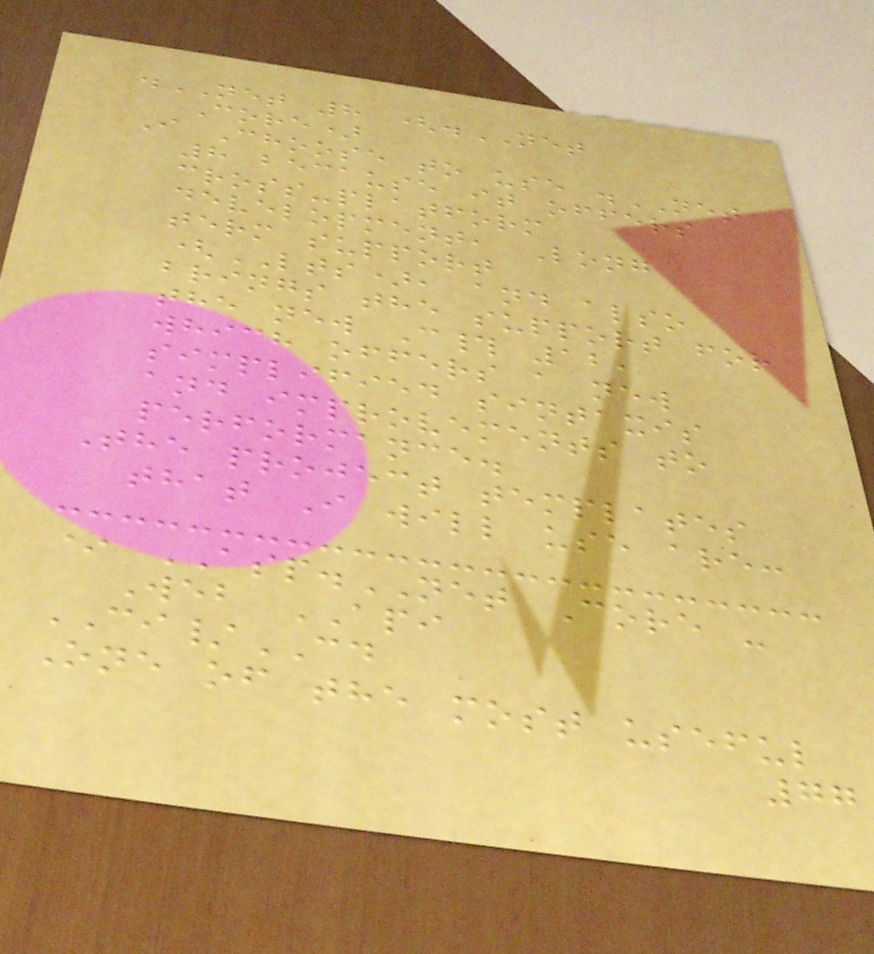.NET 8 (.NET
Core)
I Choose to use .NET
8 because it offers
cross-platform
development, Long
term support
(LTS), and also
brings the support for
the new C# 12,
which offers a new
simplified sintaxis
and improvements to
performance.
The project templates
that I will use are:
* ASP.NET Core -
Web API
CI/CD
One of the most useful
77
